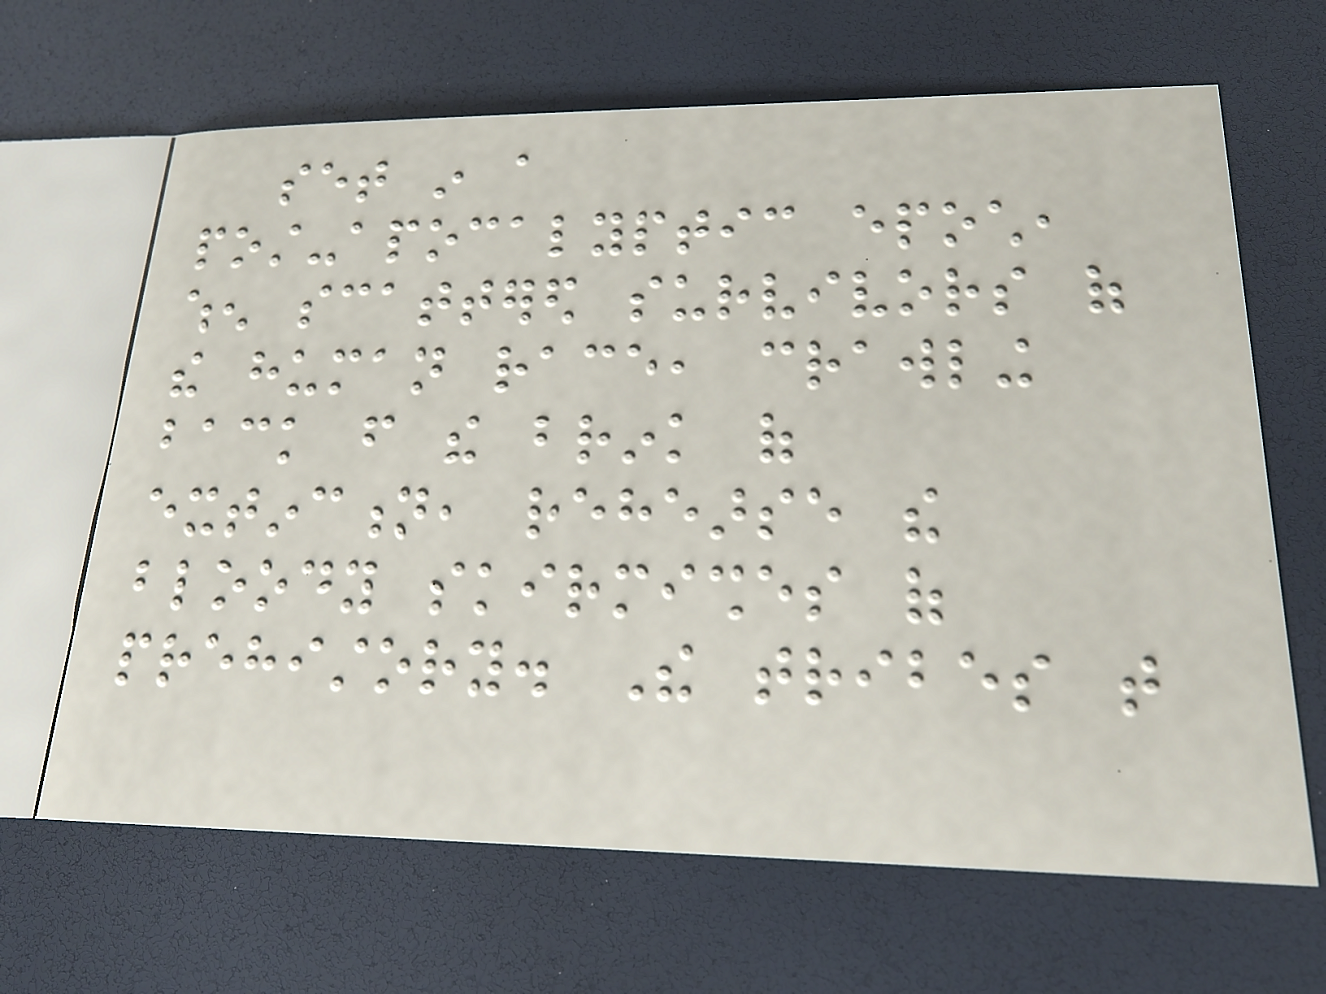set in a
post-apocalyptic epoch,
when scattered survivors of
the human race, crawling
back from the brink of
extinction, rehearse the
bloody skirmishes of
prehistory. The tribes that
